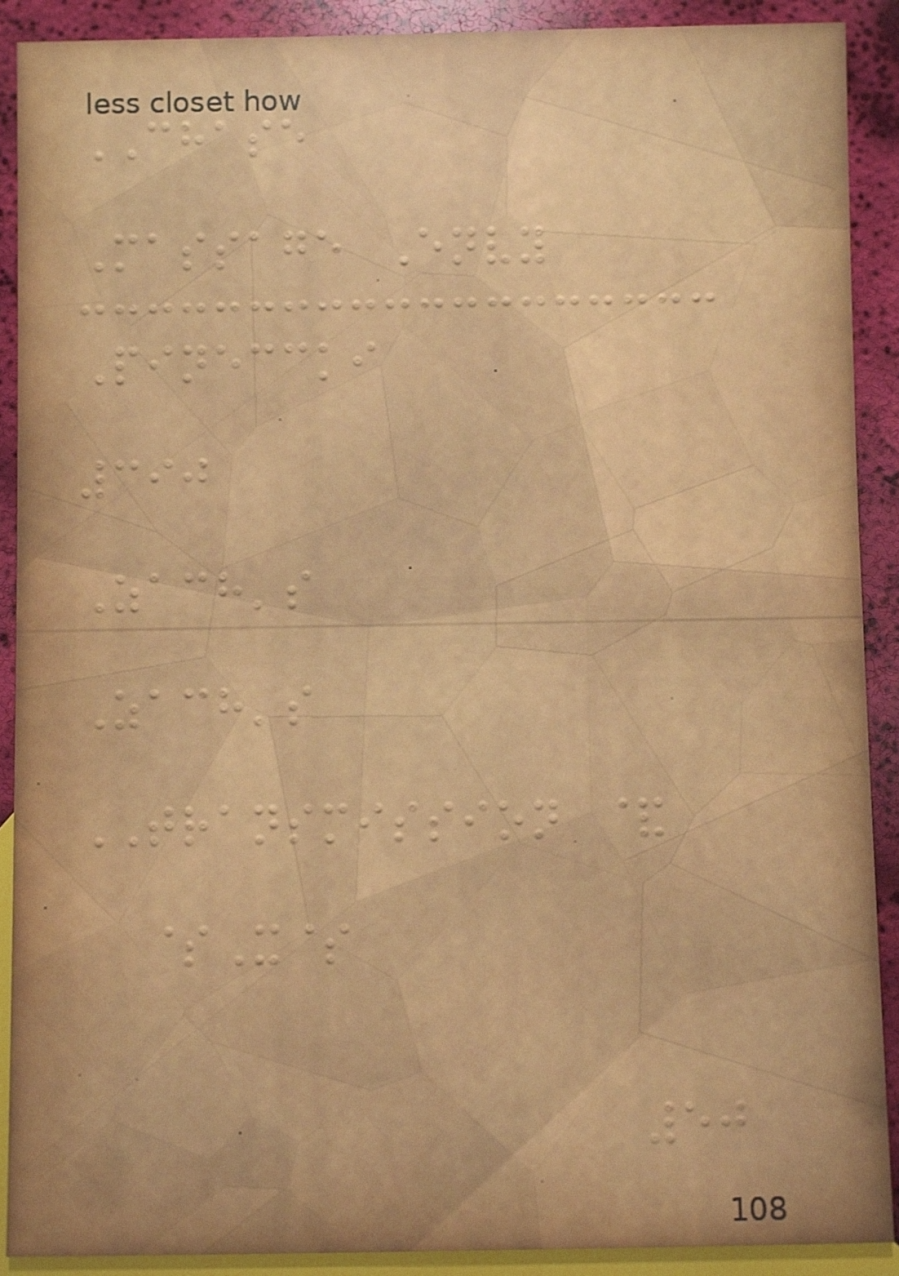CHASE
Massage Envy
Pineccki
390
Zach's
Zach's
TRANSMISSION &
$X$
50
